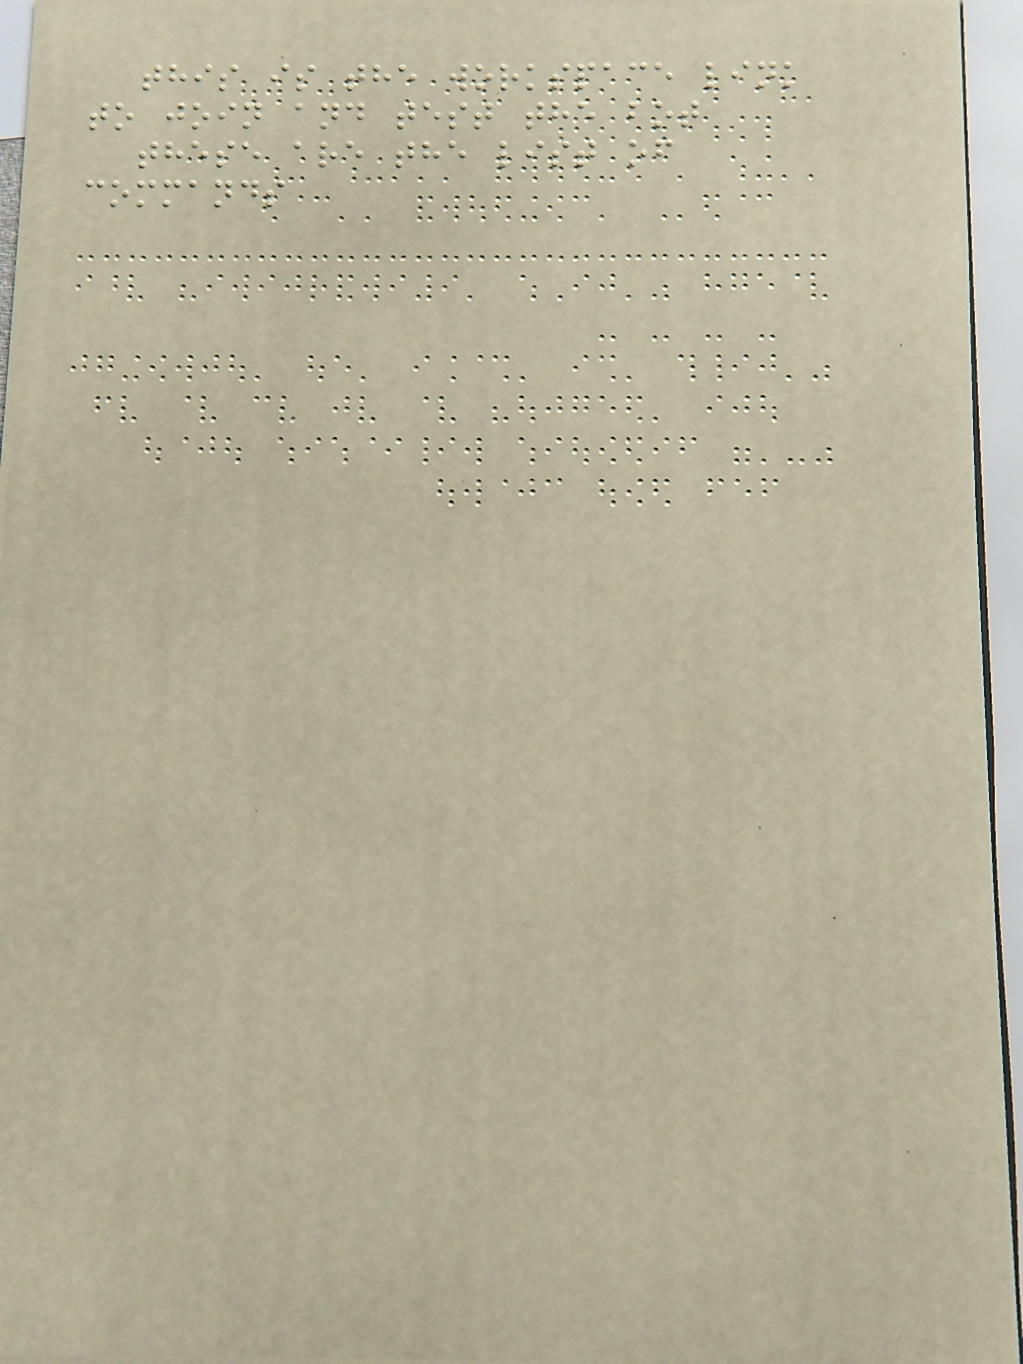this is the workspace link
to join and test the bot
these are the list of
commands
